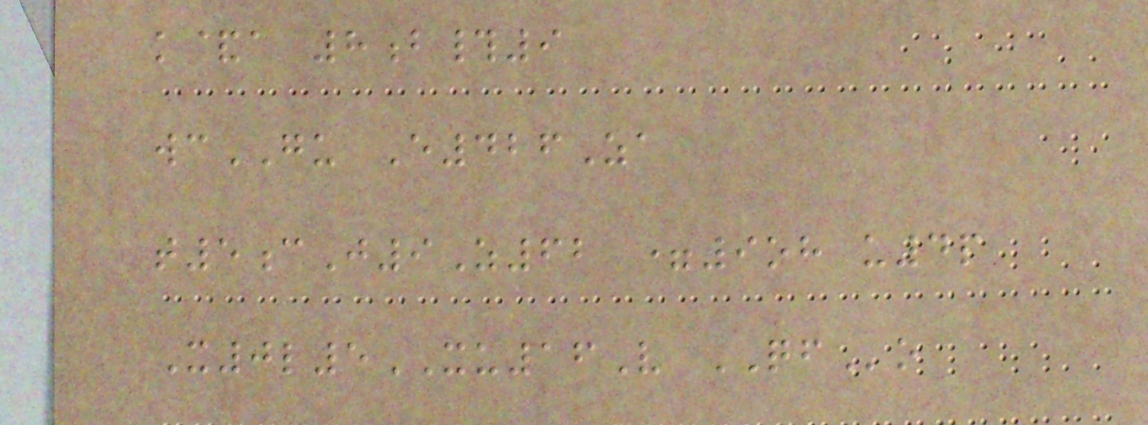k&a 8b#9
wcGU E426Za
t5cJ9Z62 =9oh u4p
X0l5XU16V QFo
